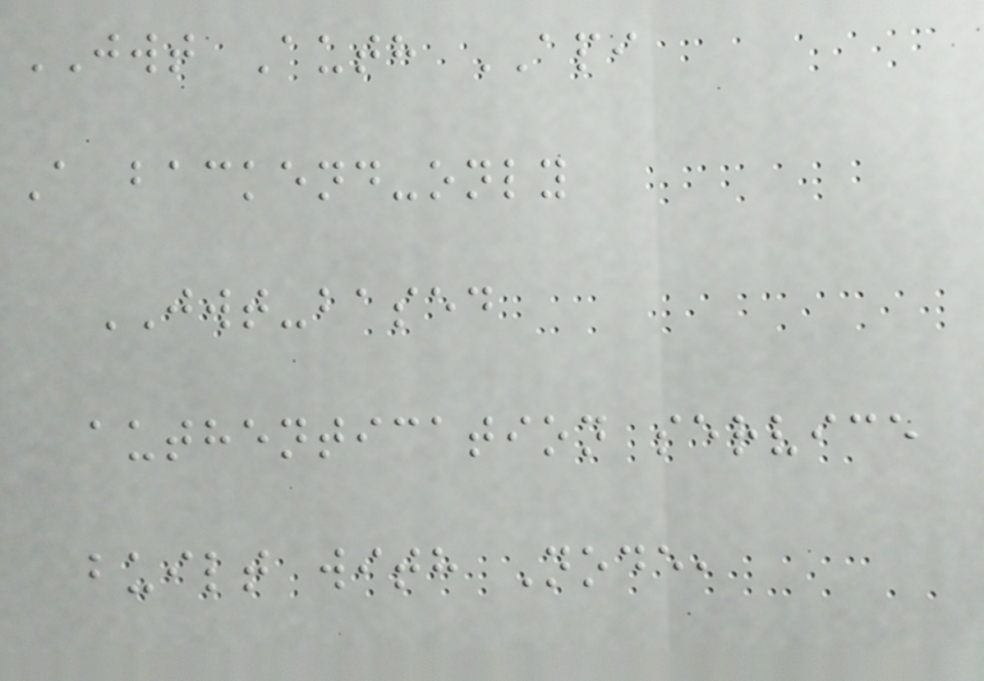JWT Auth API
A backend-only
JWT-based
authentication service
built with Node,
